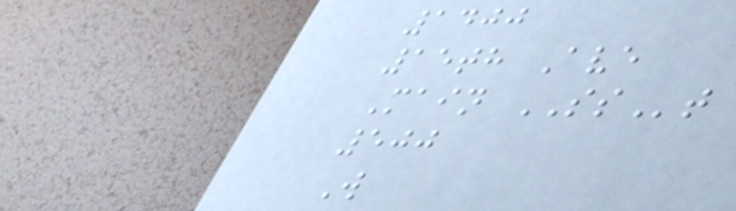1400
15th Ave
Main SSt
500
W
